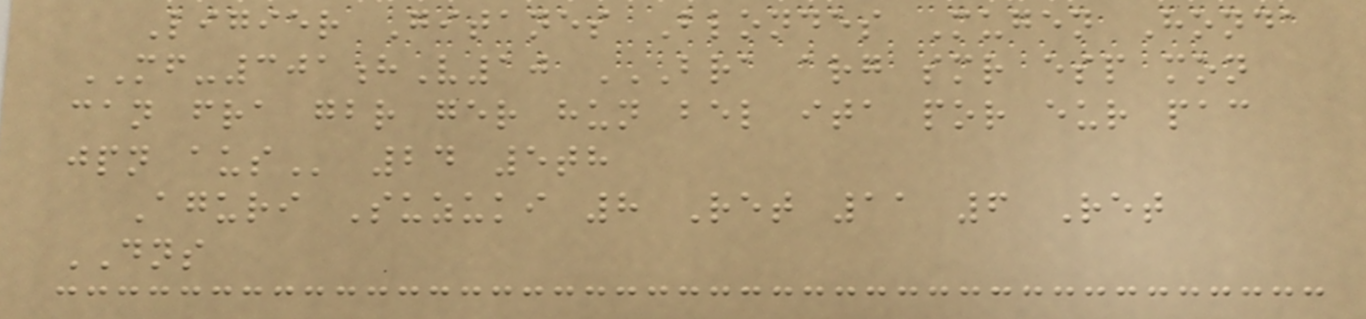Ligier Gitanes Blondes Mugen Honda
MF-301hV10 BRA ARG SMR ESP MON
CAN FRA GBR GER HUN BEL ITA POR EUR PAC
JPN AUS 24 5th
Aguri Suzuki 8 Ret 11 6 Ret
DNS
